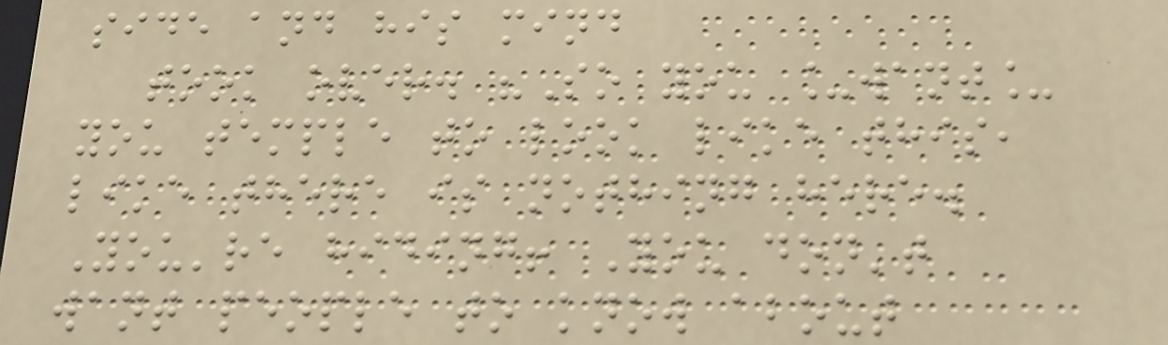side and his mind
took over. "So you _want_
you temple to look like this,
like there is nothing here.
You're hiding! You don't
want people to know about
